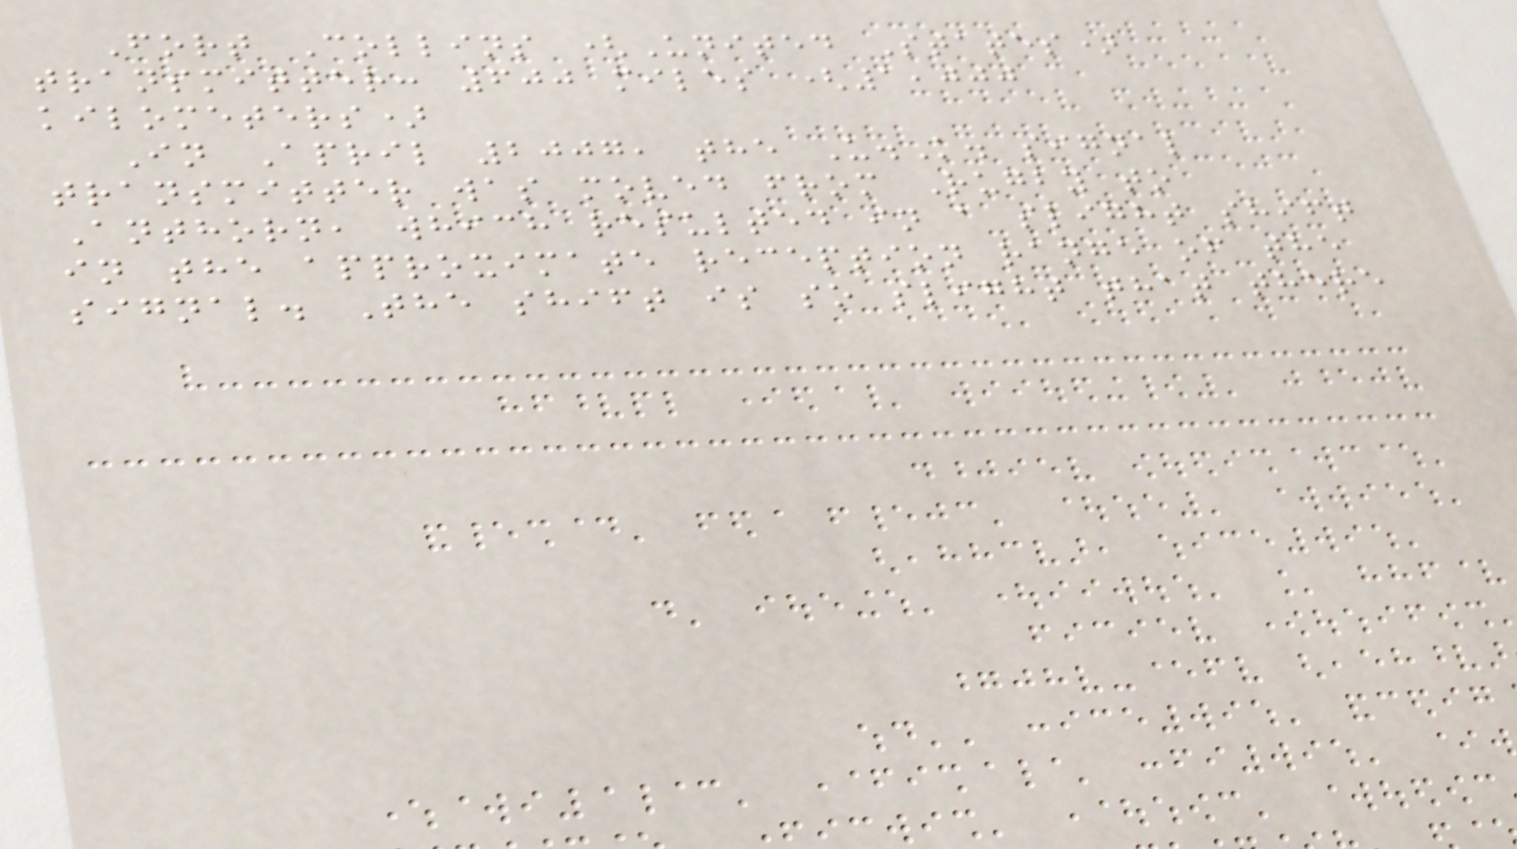Fort Collins (United States)
transmitter: 600 miles (1,000
kilometers)
In April 2007, the U.K. signal
transmitter was moved from Rugby to
Anthorn, which resulted in a slight shift
in the approximate reception range of the
signal. The shift is so slight that there
